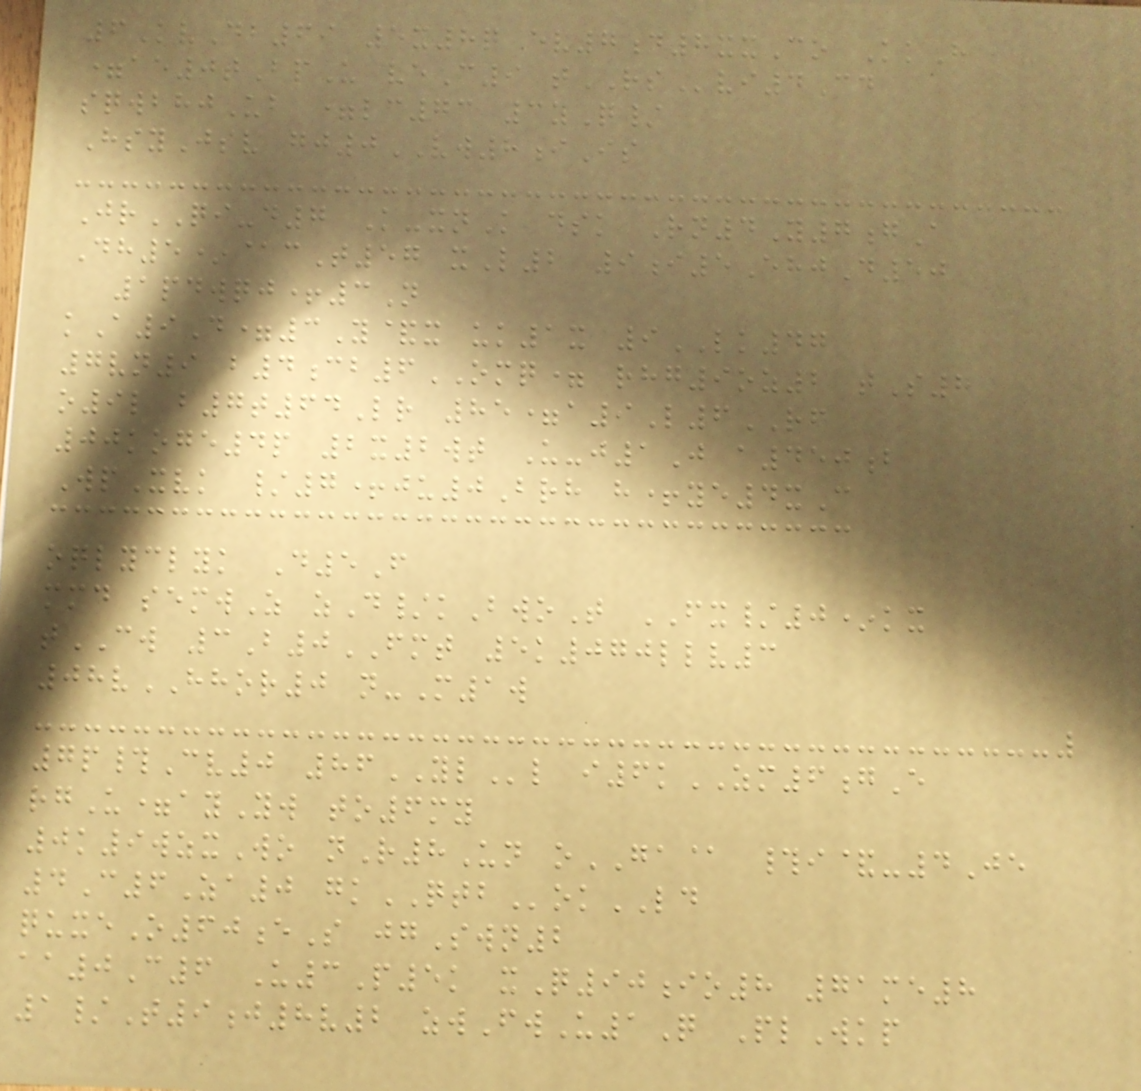6KvDb69 5x8q ev7d8xxCo KkH
=ae0tBpU veC9 tRSvi4Cd
sqwbhjUb =lc73 3yQ/
HsyJsv gj0VW8iIs
JrQI-d7 K-xnK dsk Rn4Y7gA
Dh5*@cT57 xL2 9i5EhjD50
1pdwqj+3N
kA9D=3Y&x uk1x 9LK47
7vn9 b4cb6OMQ= rhg9oz2 tS8
o9l b7t64Lr 85=a9L6RF
00koge4p 2x2wt U-j1J a450b
WpXvk /7+ju0Brh h+ye4xC
oqlyclyk D5F
mmd semwZ zD/kBwoT FX/0*kx
tCW 3B0FMT 5k070llv3
08vHHOR0 n-M1w
7p#Cv0 86YLl i6kZM6gE
rgU=ayYw to6my
0k9wzxWo nR8Un oGA@ #i&-4Je
4C6Za0 gkQTBokLD
quxeO60eS jgSwn2
aa0C6 U3P5k xQ90io8 71me8
1/T9j8v2 zwFwU1Q PlWkp
